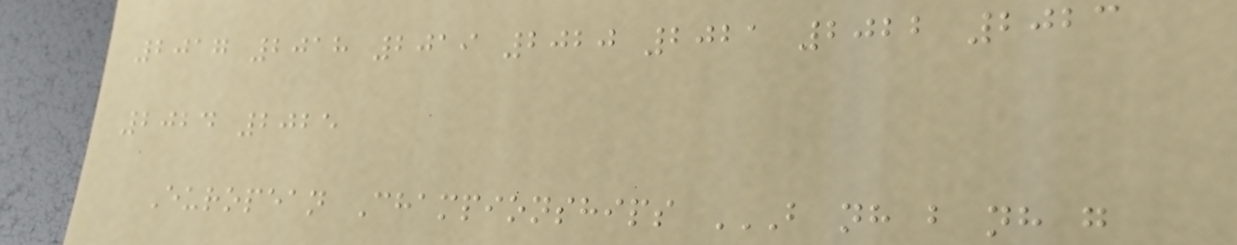2017 2018 2019 2020 2021 2022 2023
2024 2025
European Championships B NH B NH G
